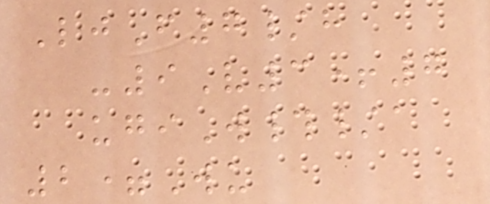LjF7/h
-9V3+7
ugiW#/a
2=Wu
